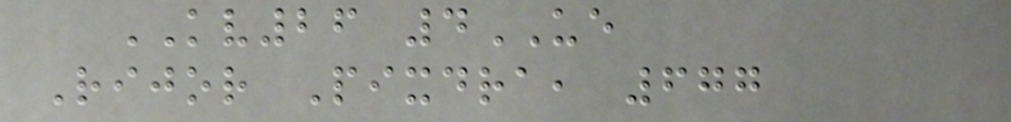KV26 4UE
Rijor Pixdra, 677
